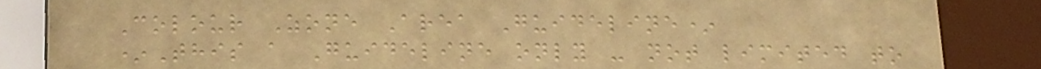Colour Zone Area Guideline*
*This a Guideline only - not limited to
